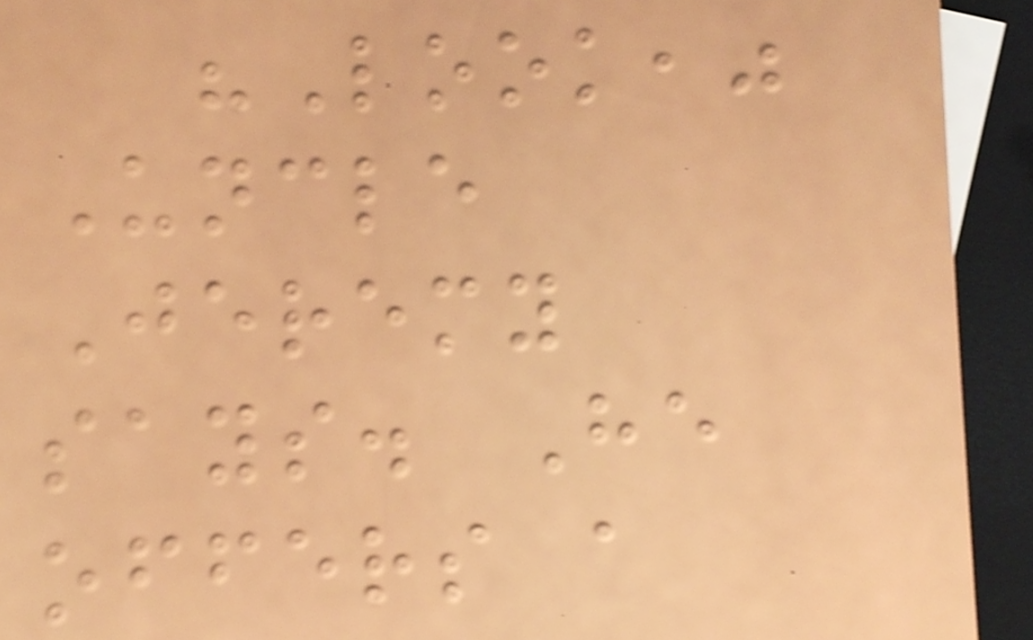"Look,"
Uncle
Jeremy
says. He
offers a
